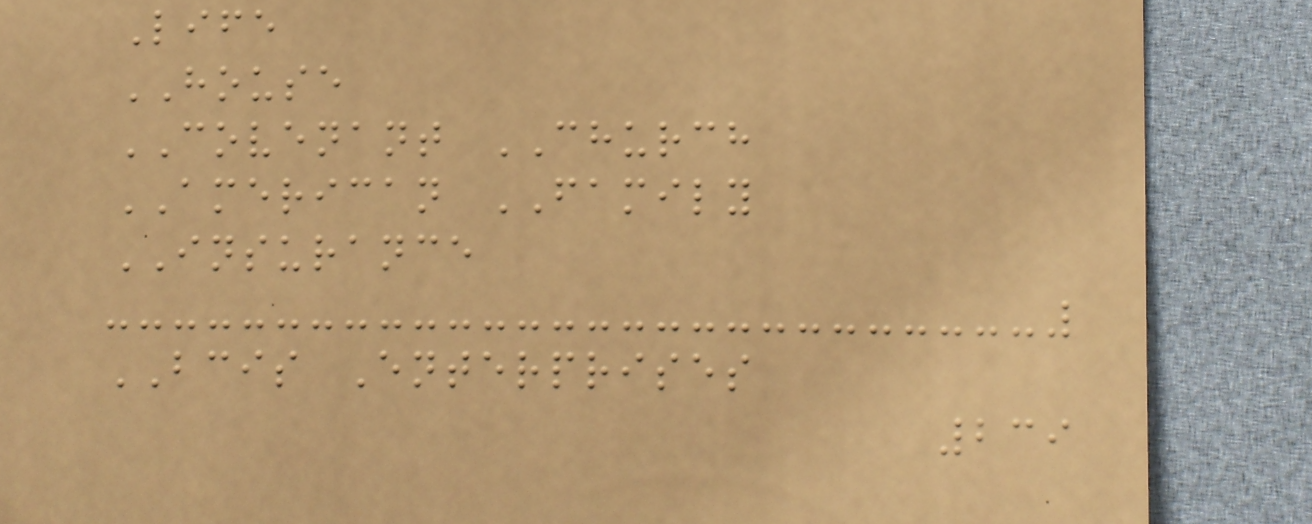Life
HOUSE
COVENANT CHURCH
AMERICAN FAMILY
INSURANCE
BCIS Enterprises
239
